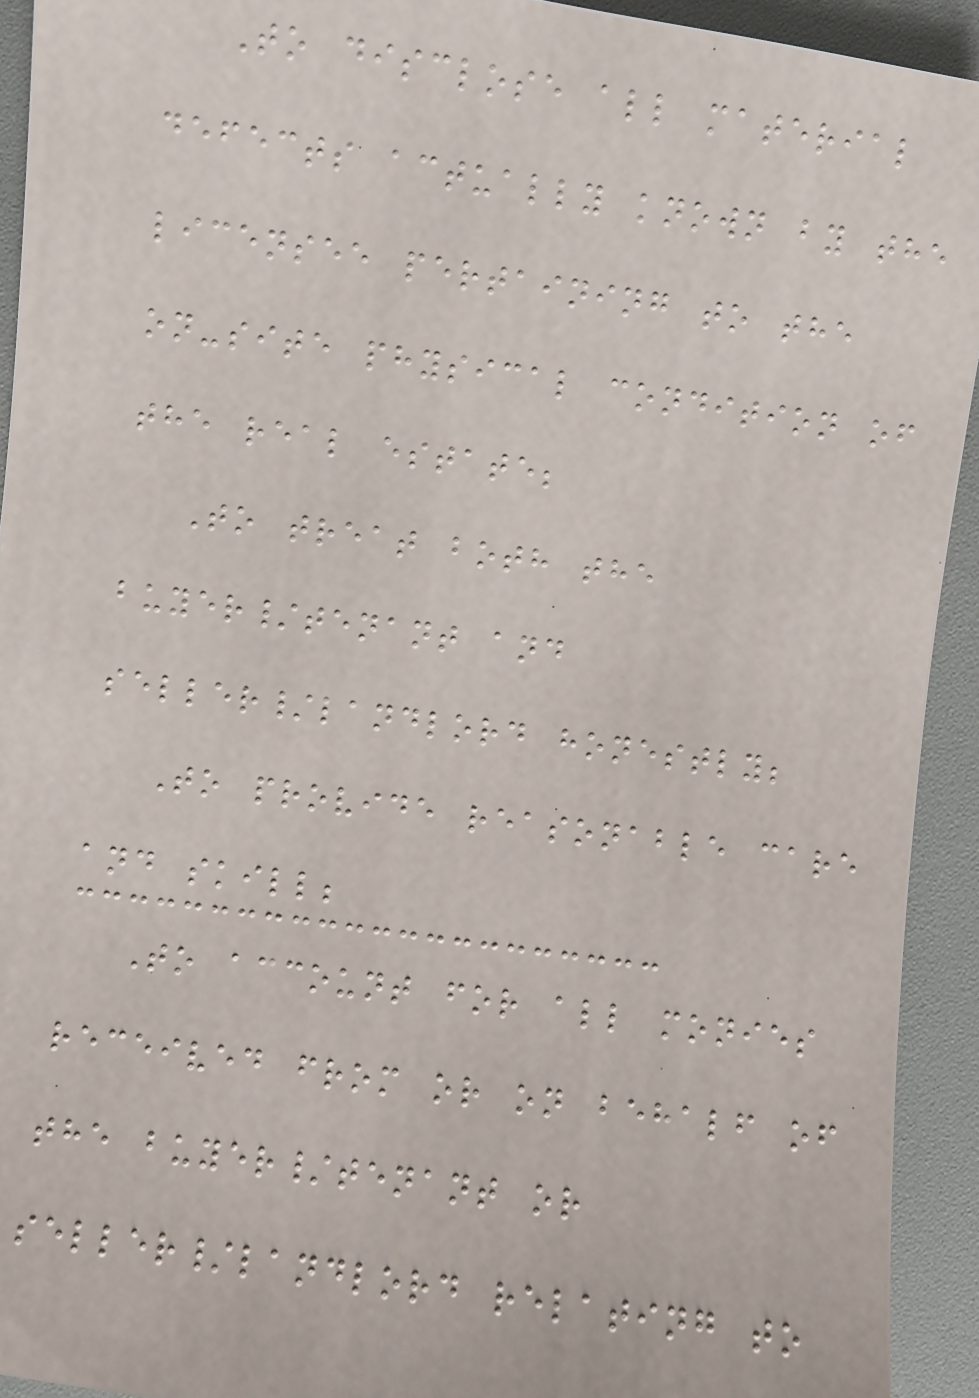To disclose all material
defects actually known by the
licensee pertaining to the
on-site physical condition of
the real estate;
To treat both the
buyer/tenant and
seller/landlord honestly;
To provide reasonable care
and skill;
To account for all monies
received from or on behalf of
the buyer/tenant or
seller/landlord relating to
